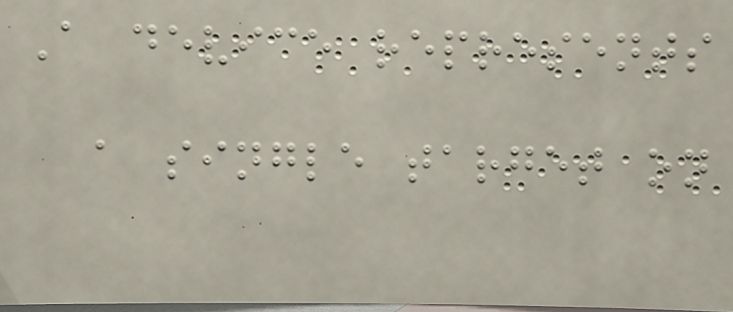A device represents
a single target on
